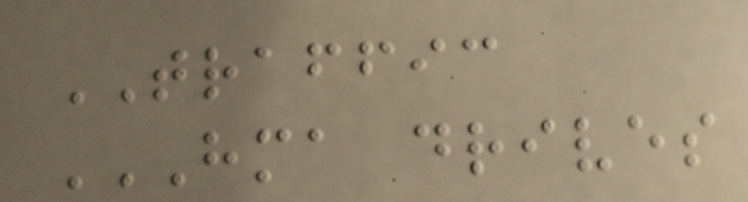TRAFFIC
HMA DRIVES
